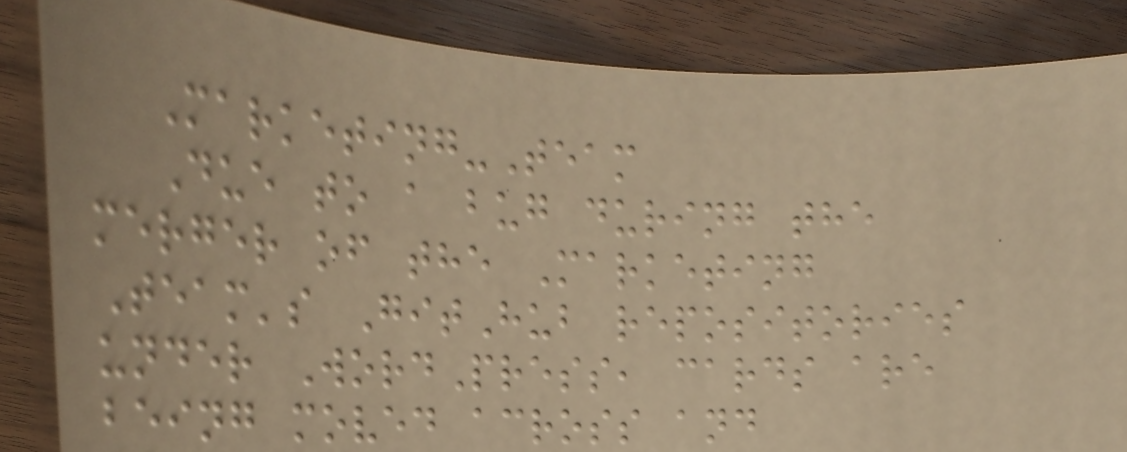Marketing-Team
Due to a bug during the
merger of the Marketing
Team's GitHub repositories
under WordPress, cards are
being moved across and
